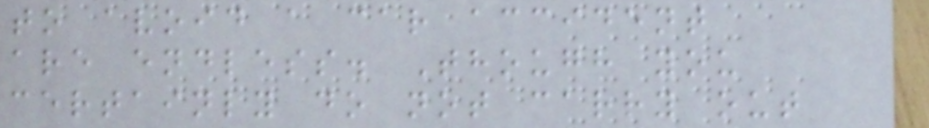to avoid a car accident
are endless. Though you
certainly do not carry out
